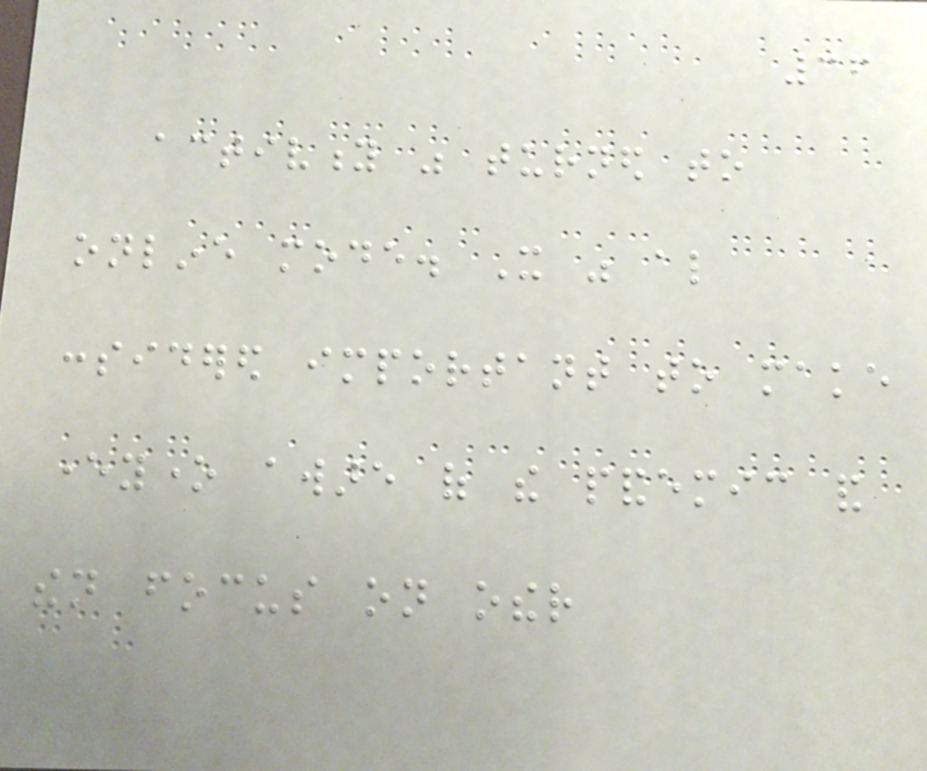36
activity was turned to
online mode. It was also
considered important to make
everyone aware of the pandemic and
then focus on other
